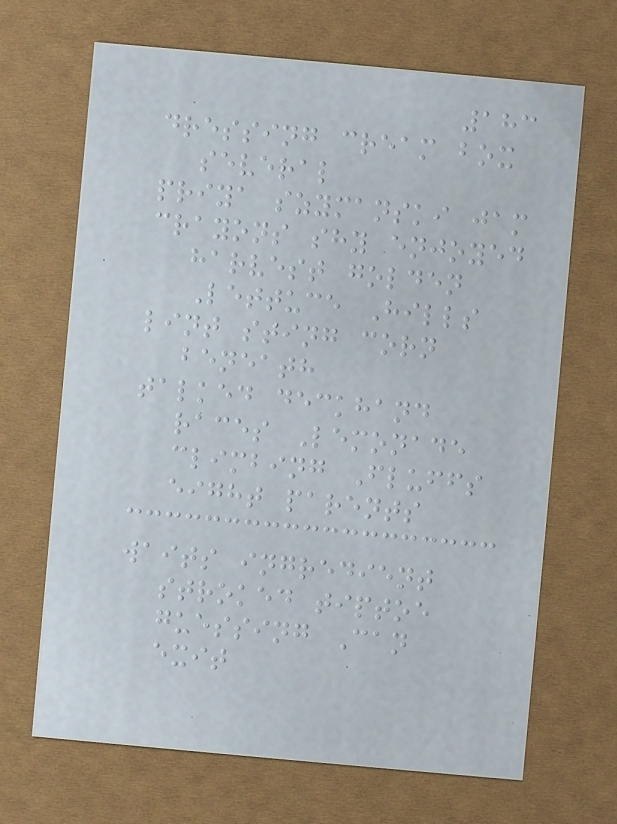183
dressing cream box
several
priya szymanski jam
crayons shy enjoyed
harvest golden
Lettuce Hills
lint sting corn
beneath
talked deckhand
races Lemonade
climbing Fluffs
eight parents
waits ingredient
stroked tiptoe
guessing Can
exit
